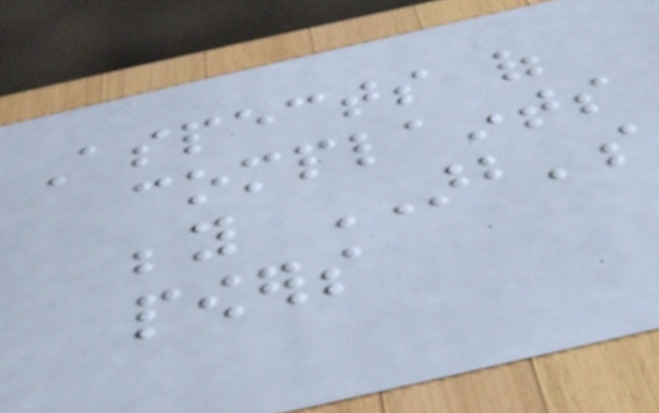Aspects of
complaints
beyond ARB's
powers
